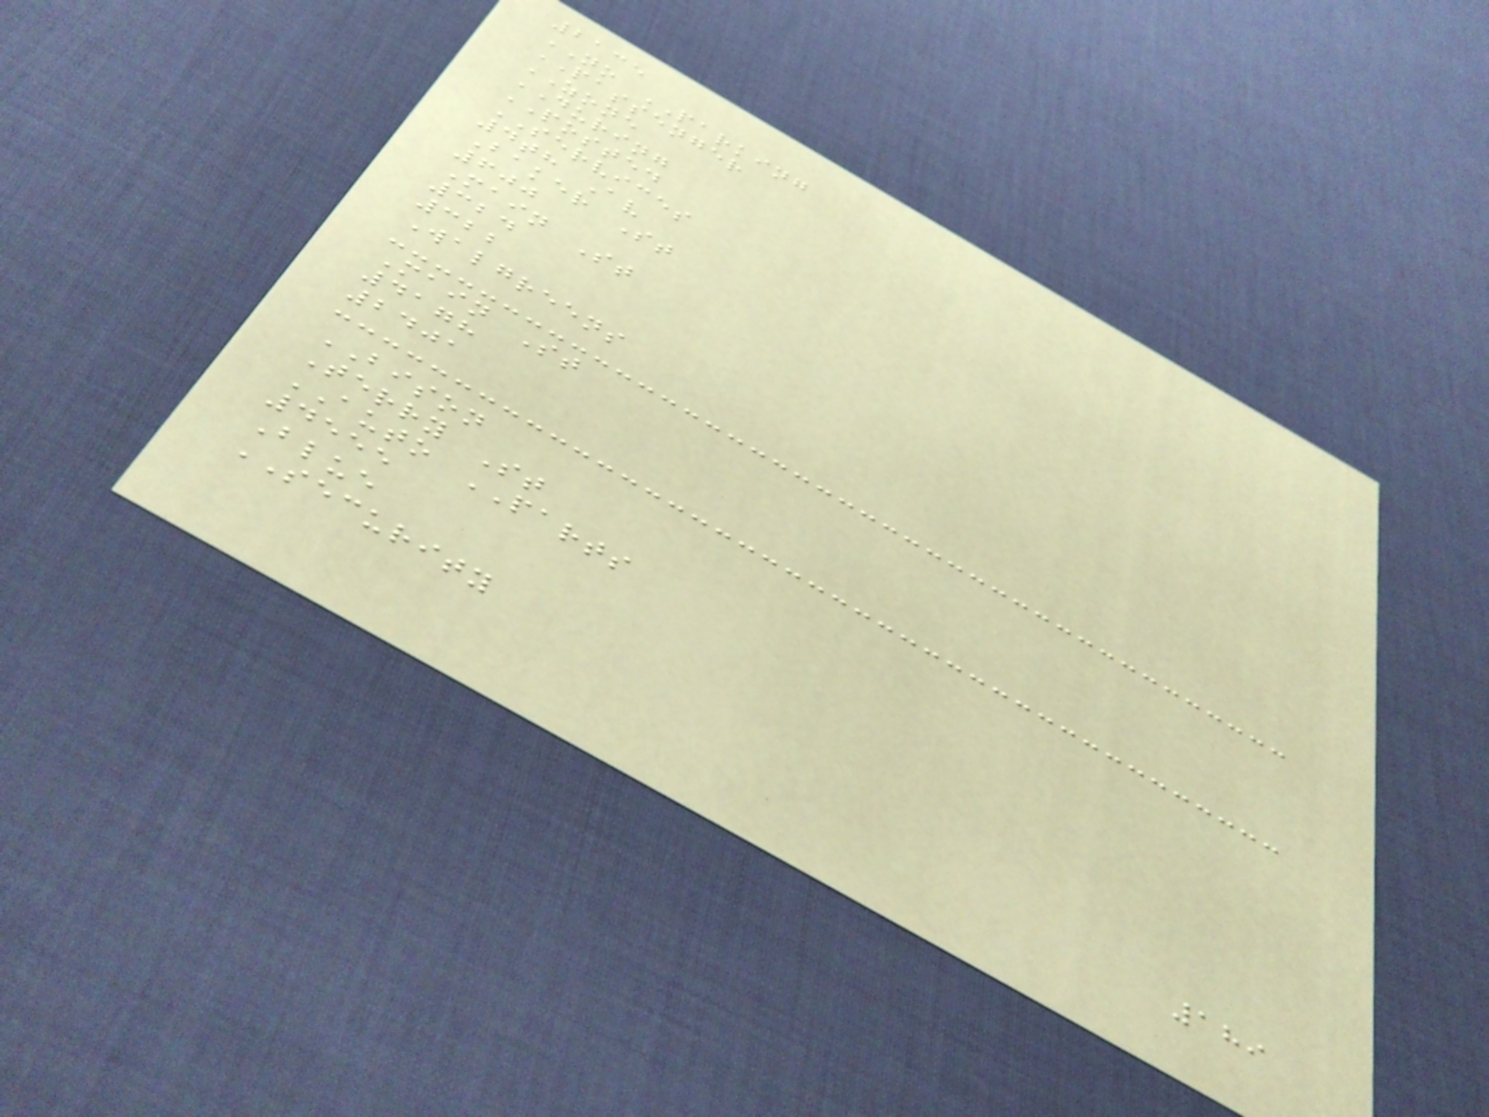2135
NO PARKING
PASSENGER
ZONE
DURING
POSTED
SERVICES
4th Av
Baker St
600
Main St
324
322
Walgreens
Main St
4178
2401
BISON
Terry St
AUTO PARTS
4555
Blue
SECURITY
189
